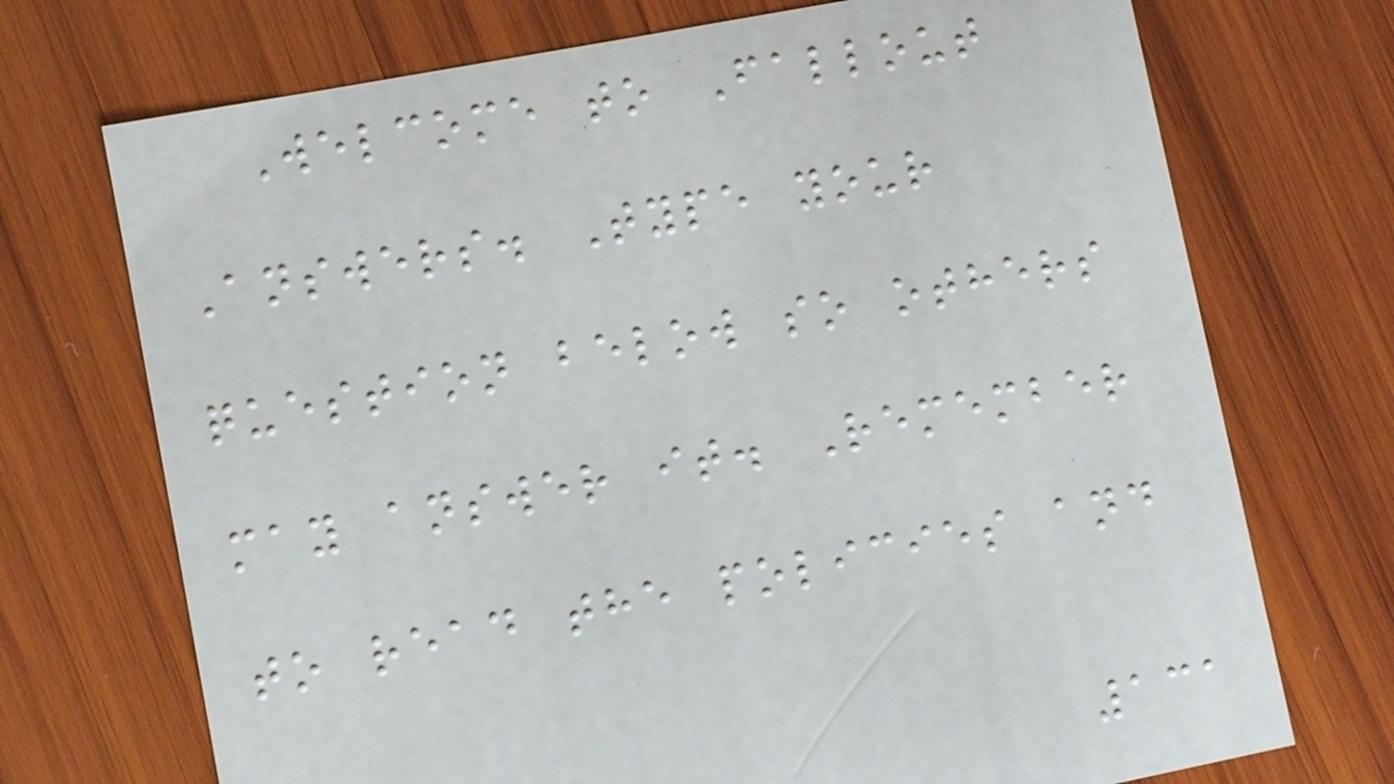Welcome to Fallout
Answers. Type your
question below so others
may answer it. Remember
to read the policies and
131
